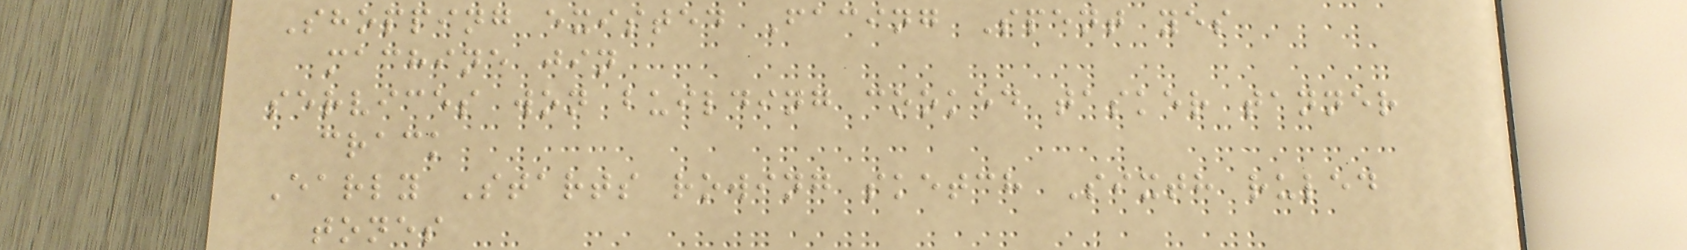Shopping existed Facing Spent yes
machine jin
services won building cooked tasker tanner
crack
Early Starts rowing sketch Sixth ruled
tones
